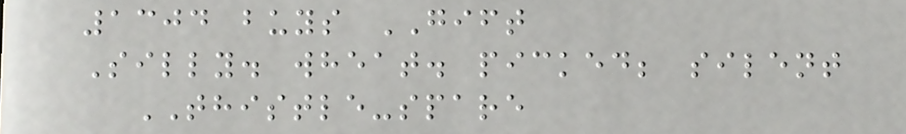1304 buys GIFT
Silly. wheat. picked; silent
THISTLE-spare
